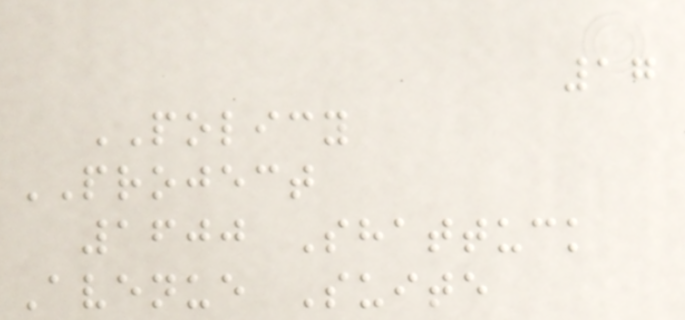17
POLICY
PROJECT
1600 Shattuck
Avenue Suite
